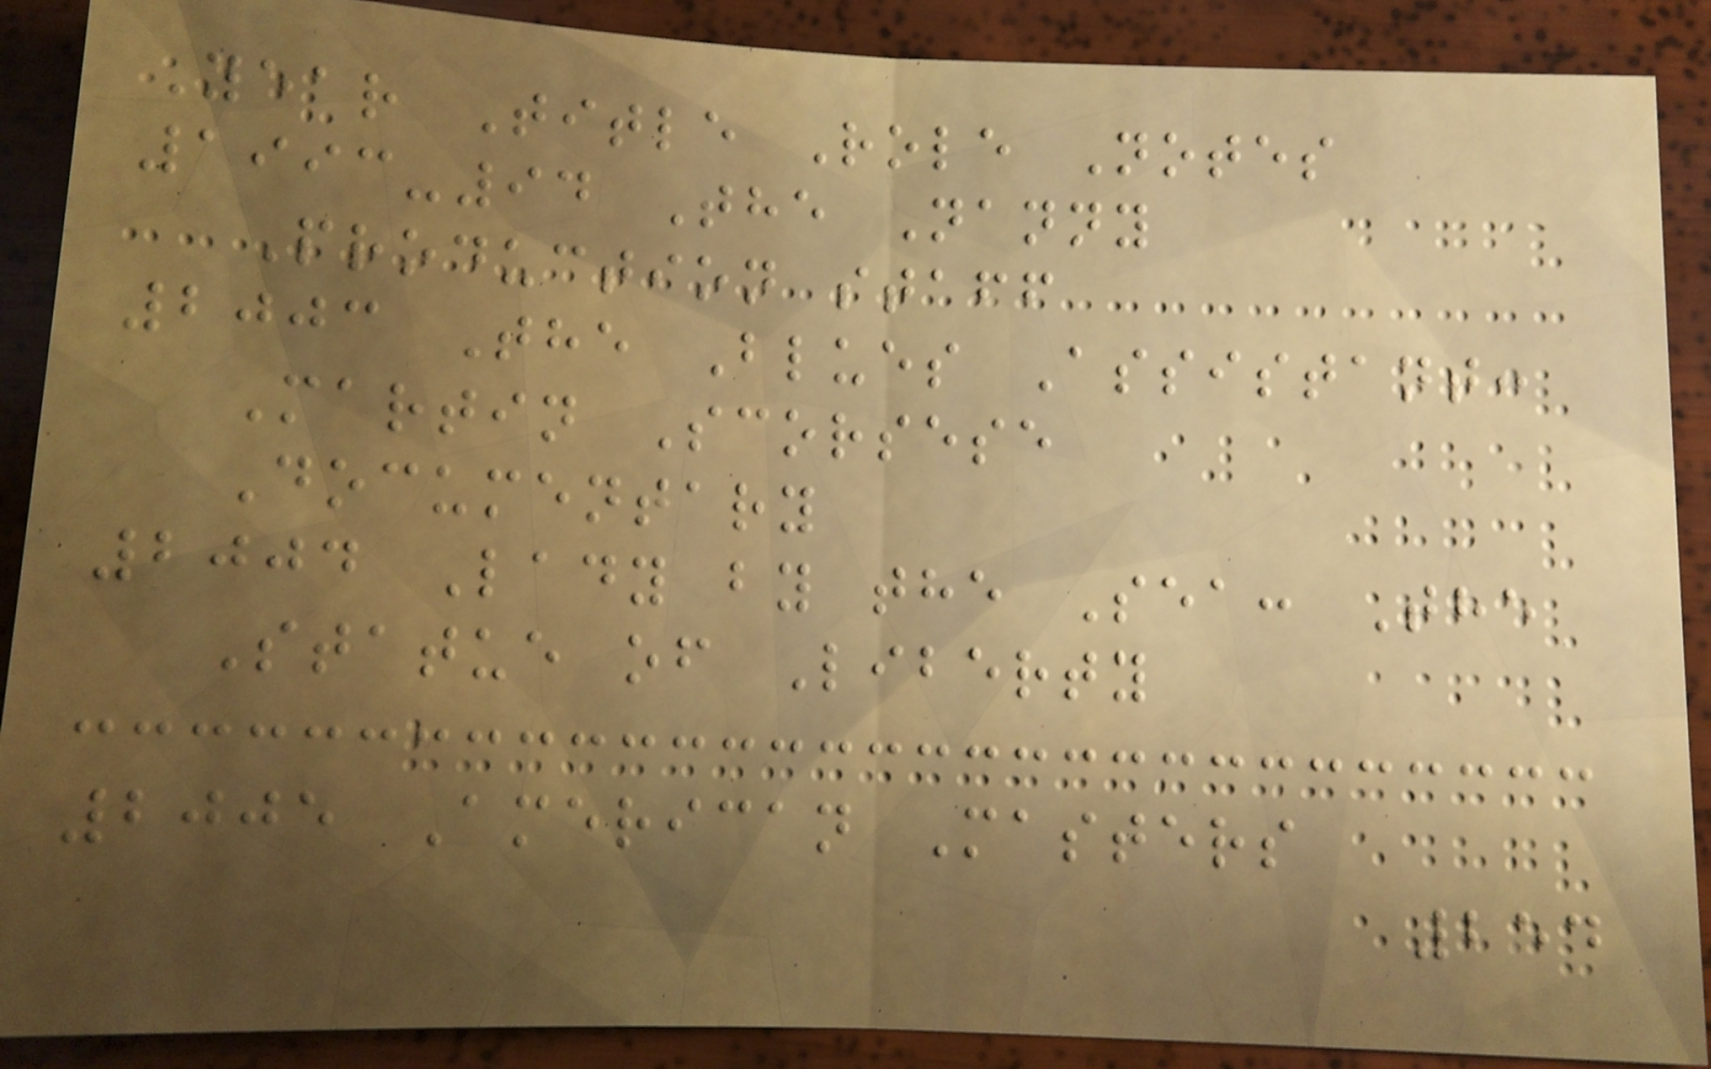Year Title Role Notes
1993-94 The Nanny
Production staff
2003 The Blues Assistant:
Martin Scorsese
Documentary
2004 Lady by the Sea: The
Statue of Liberty
2005 American Masters
254
